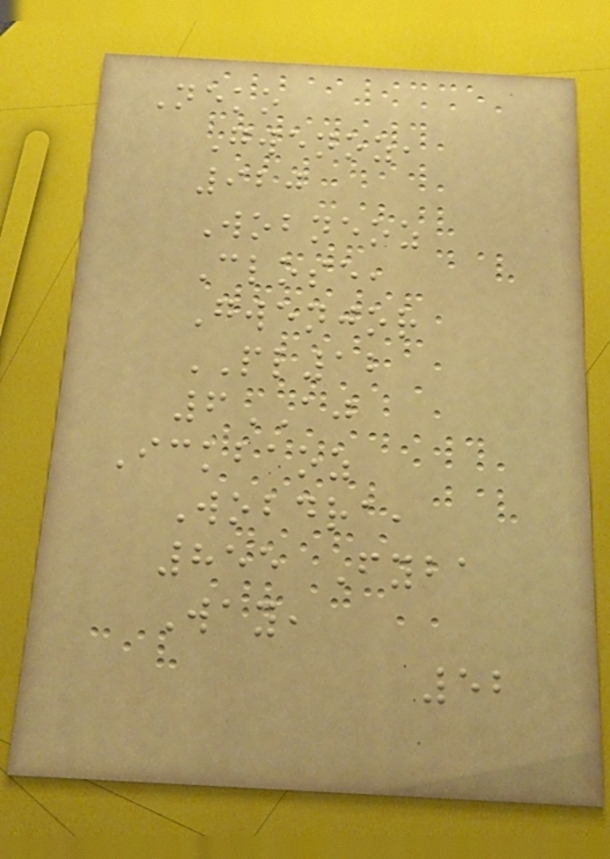Neko
Gwenoz,
920
Wobneoz
Close,
Gwenjor
PL12
6AJ
Ickbaoz
Wobdra,
855 Fyba
Way,
52
